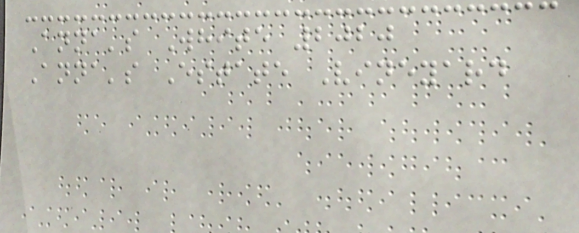Anna's White 2020
Anna's Estate Vineyard
